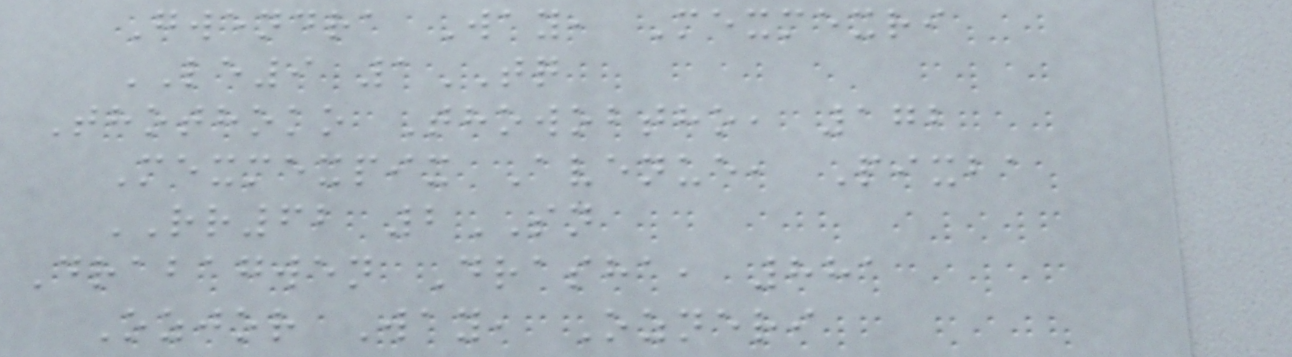Gwendra Way, Mexmexri
LE9 1TQ
Thothoko Thowobtho, 172
Mexmexpix Avenue, Pixba
RR62 2SN
Drabagwen Drasha, 881
Ozjor Way, Ozneri
